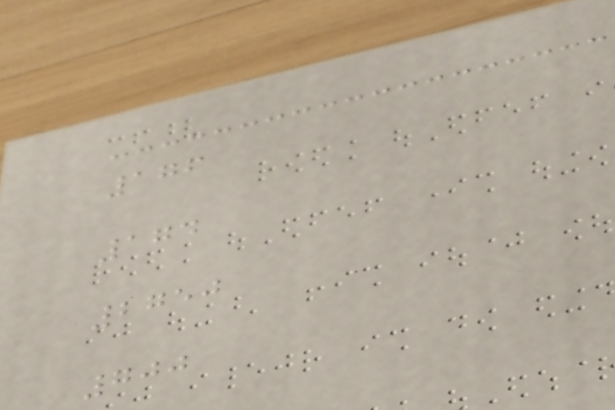176
174
2750
700
